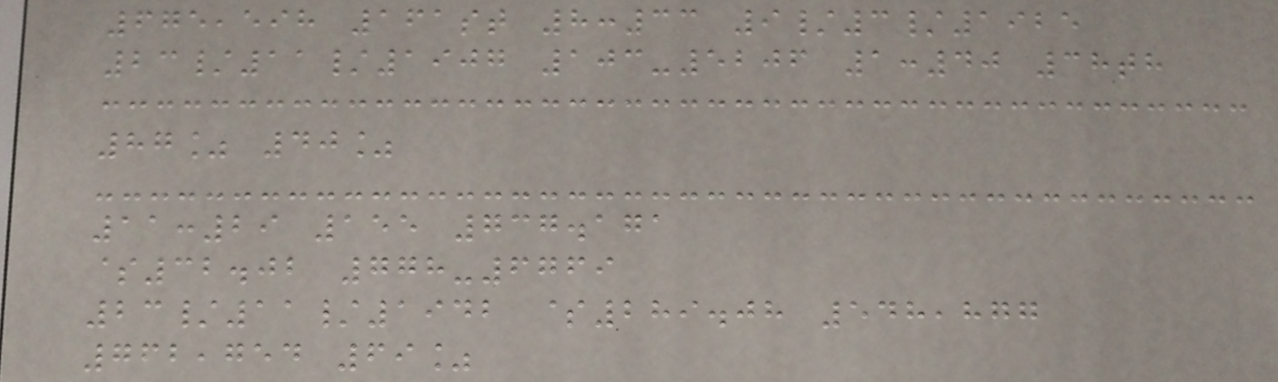675,598 161st 8:33 9/3/1925
23/11/1907 103-5206 1:40 38th
87% 40%
11:29 155 737.171
$32.02 778-6769
23/11/1942 $289.08 548,877
762,754 69%
